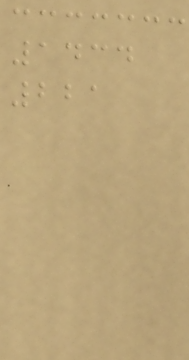1434
221
